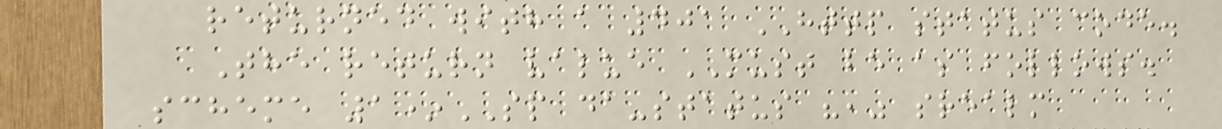returned with a 401 HTTP status code.
The return value MUST be as follows.
scheme 1*SP da-status "," srealm
